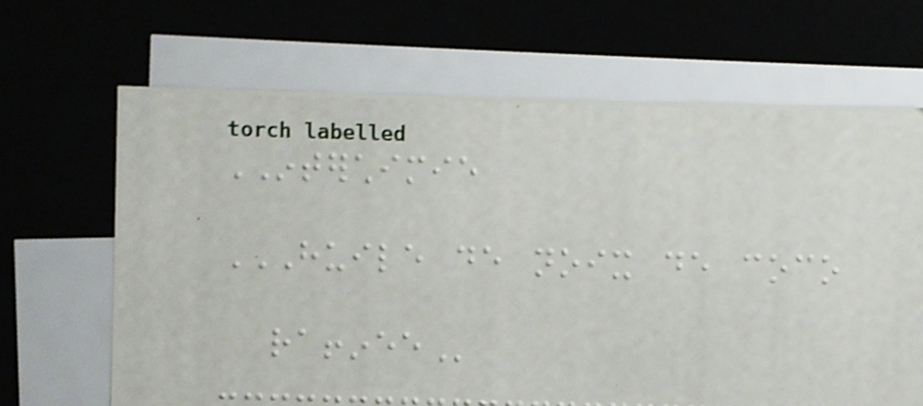INTERCHIMIE
HUILE DE NOIX DE COCO
RAFFINEE
